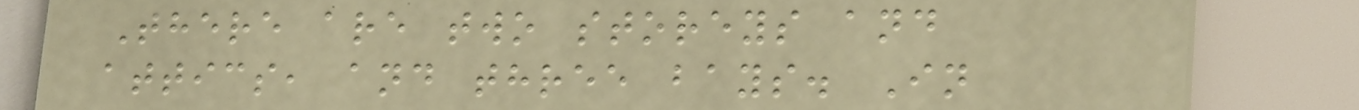There are two storeys and
attics, and three bays. In
